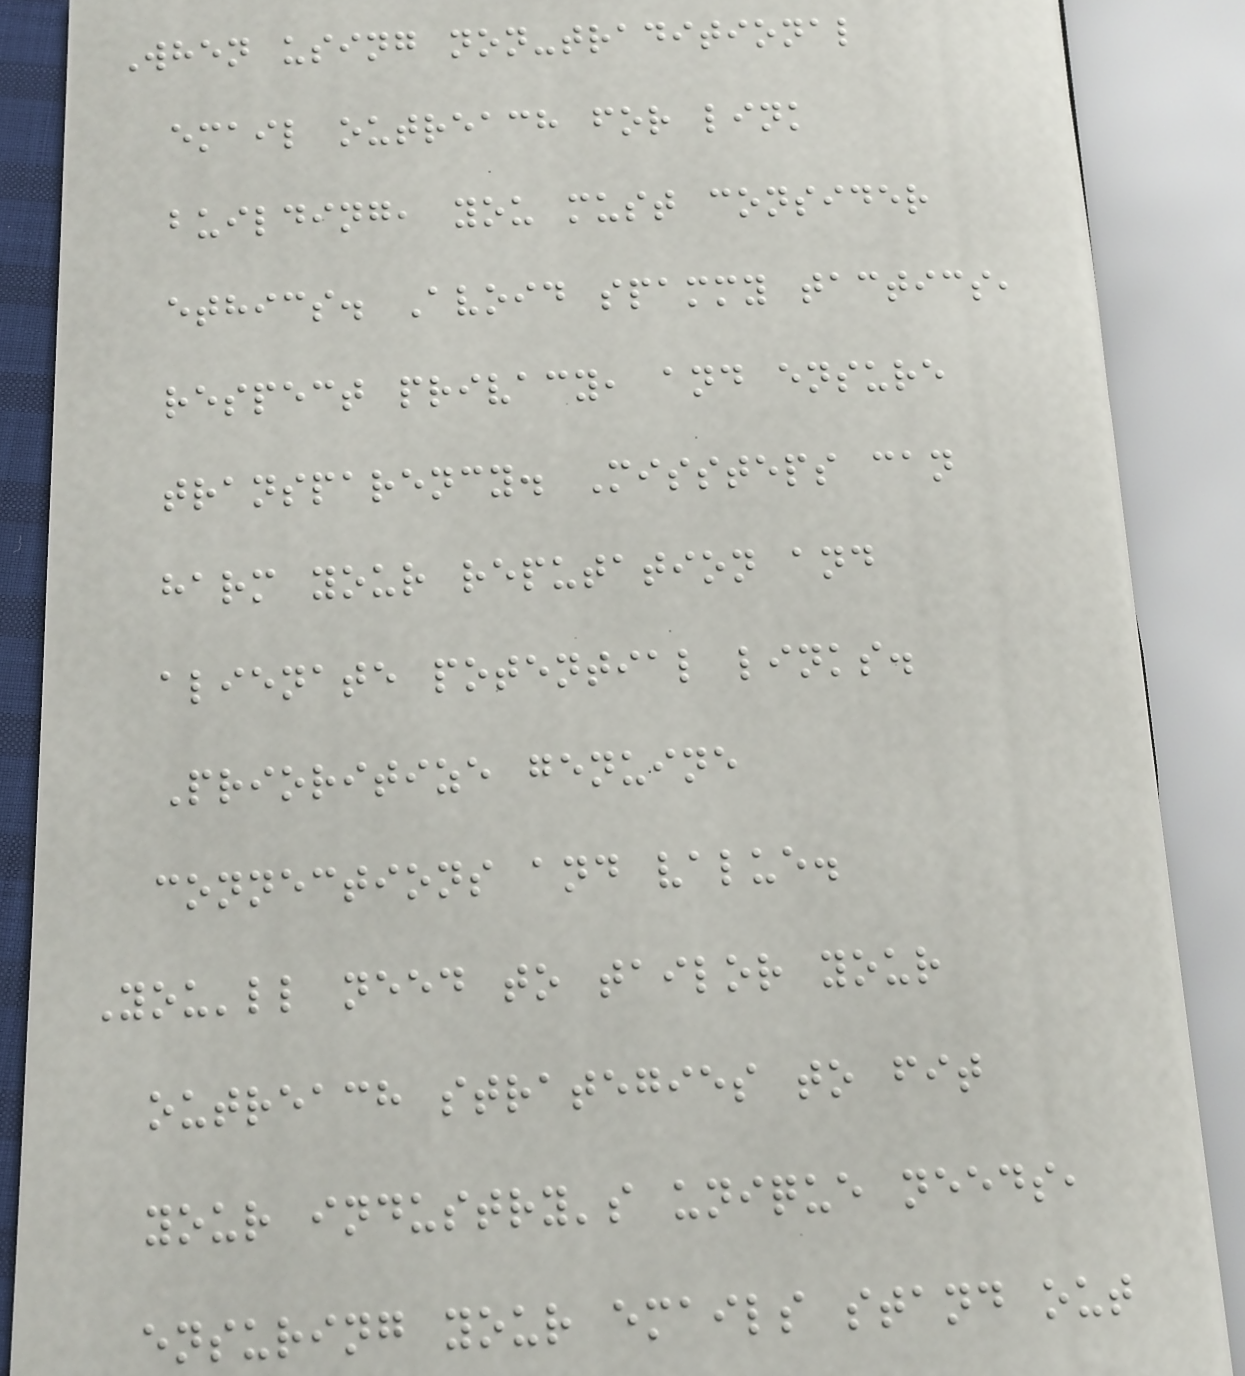When using non-traditional
email outreach for link
building, you must consider
ethics. Avoid spammy tactics,
respect privacy, and ensure
transparency. Missteps can
harm your reputation and
alienate potential links.
Prioritize genuine
connections and value.
You'll need to tailor your
outreach strategies to fit
your industry's unique needs,
ensuring your emails stand out
